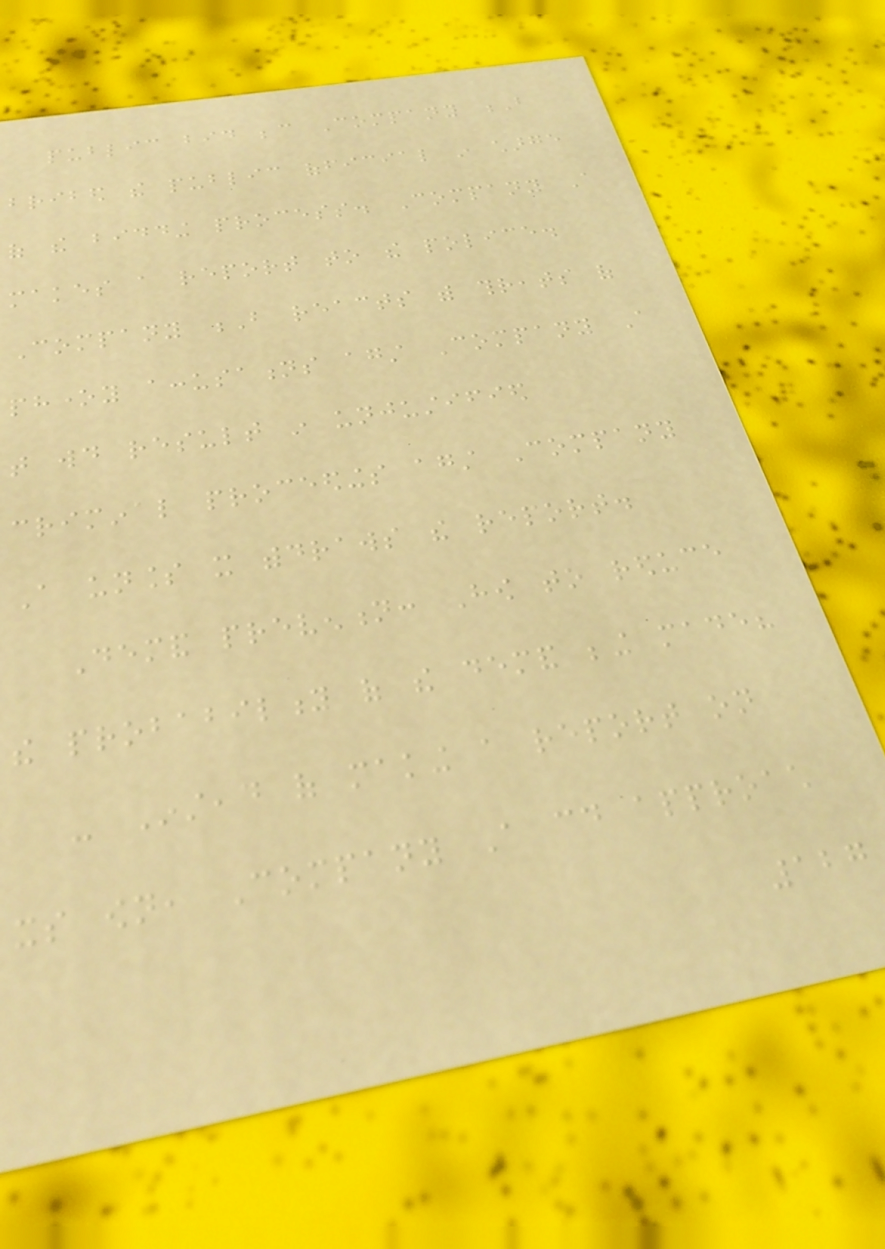public bid because Company B
bribed the public official in charge
of the bidding process. Company A
makes a report to the police.
Company B reacts with threats of
phoney accusations against Company A
that would result in unjustified
criminal proceedings against Company
A unless it withdraws the report.
Demand prevention: How to reduce
the probability of the demand being made?
- Instead of making a report on
its own, Company A could approach
127
